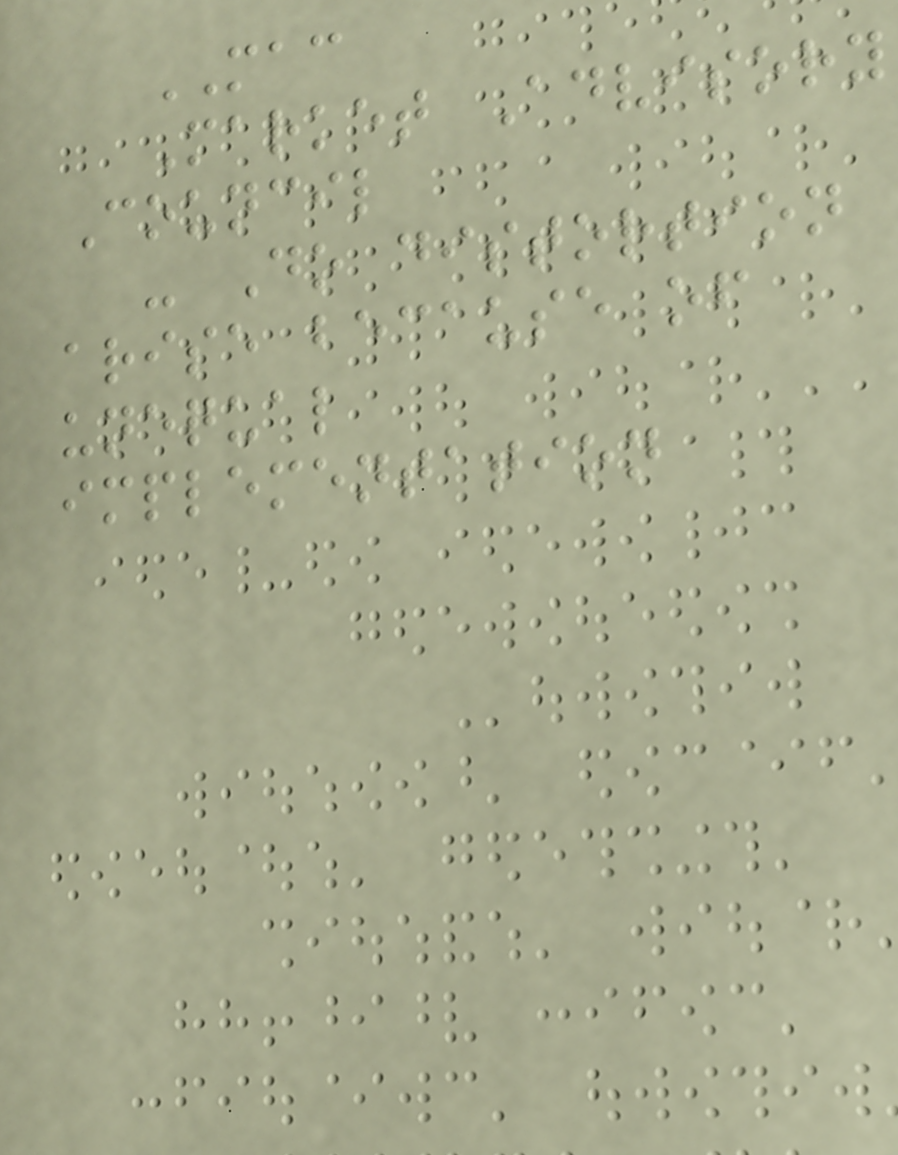MAC
Market Advisory
Council
- Do distortion
arise because of
unequal
implementation
